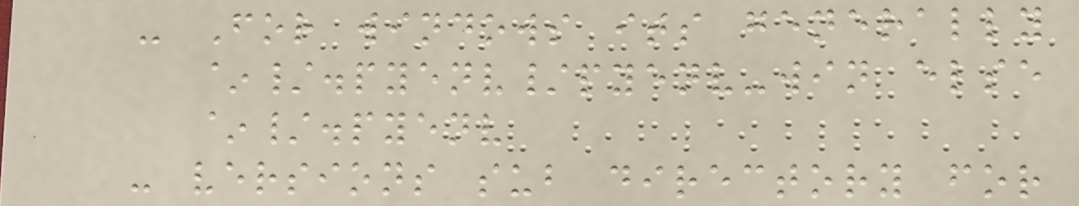- For windows its generally
~/.pyenv/pyenv-win else
~/.pyenv
- versions sub directory for
